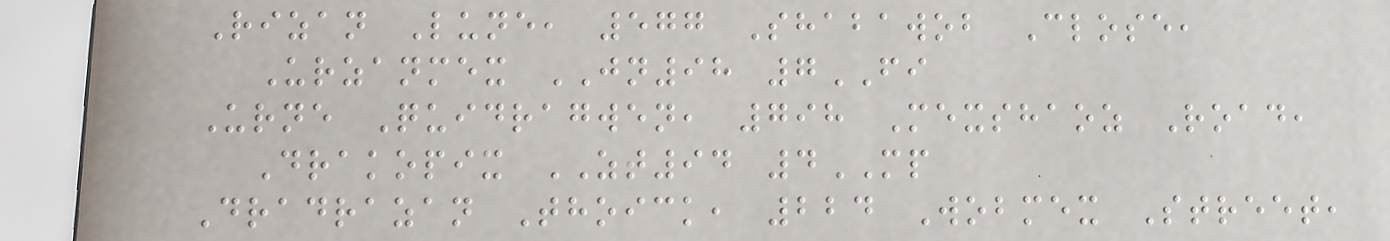Rizan Lune, 577 Shabawob Close,
Urzanmex JN98 7FI
Urne Quidragwen, 798 Mexshaoz Road,
Drakopix ZT94 4MP
Dradrazan Thoick, 224 Wobmex Street,
